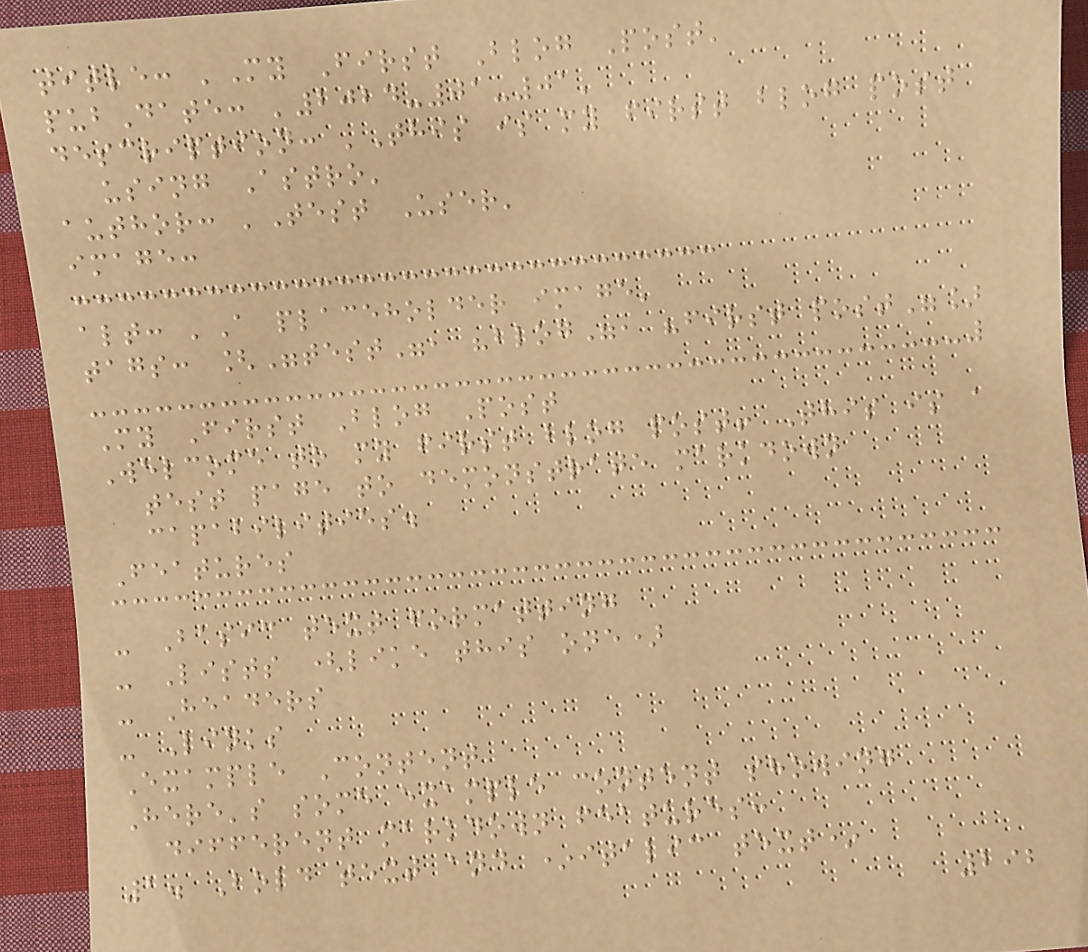title: 'My First Blog Post'
pubDate: '2024-01-01'
description: 'This is my first blog post
using Astro'
author: 'Test User'
image:
alt: 'A placeholder image'
tags: ["test", "blog", "first post"]
My First Blog Post
Welcome to my first blog post! This is a
test page to demonstrate markdown
capabilities.
Features
- Basic text formatting
- Lists (like this one)
- Headers
- Links
Example Content
Here's some example content showing
different markdown features:
1. Bold text and *italic text*
292
